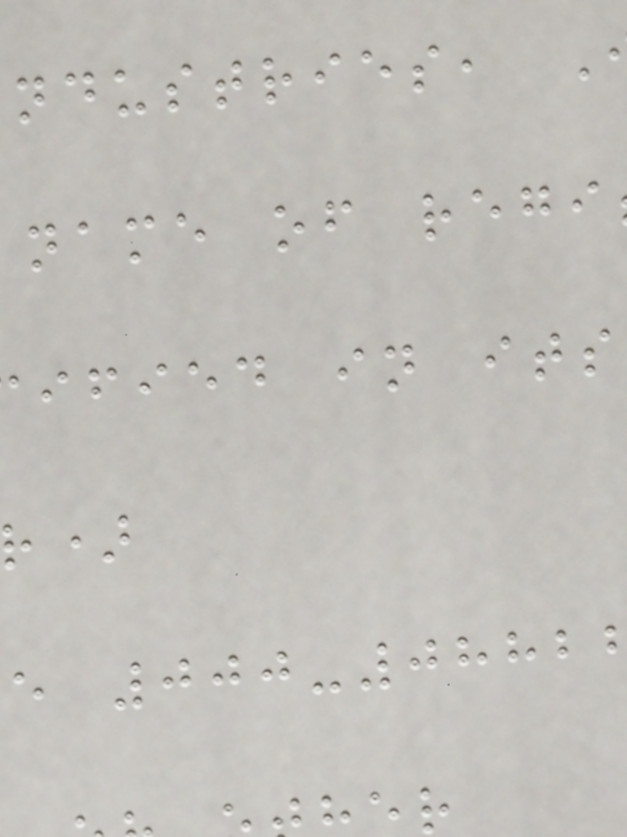ndustries,
name of regi
ified in its
e 000-0882
